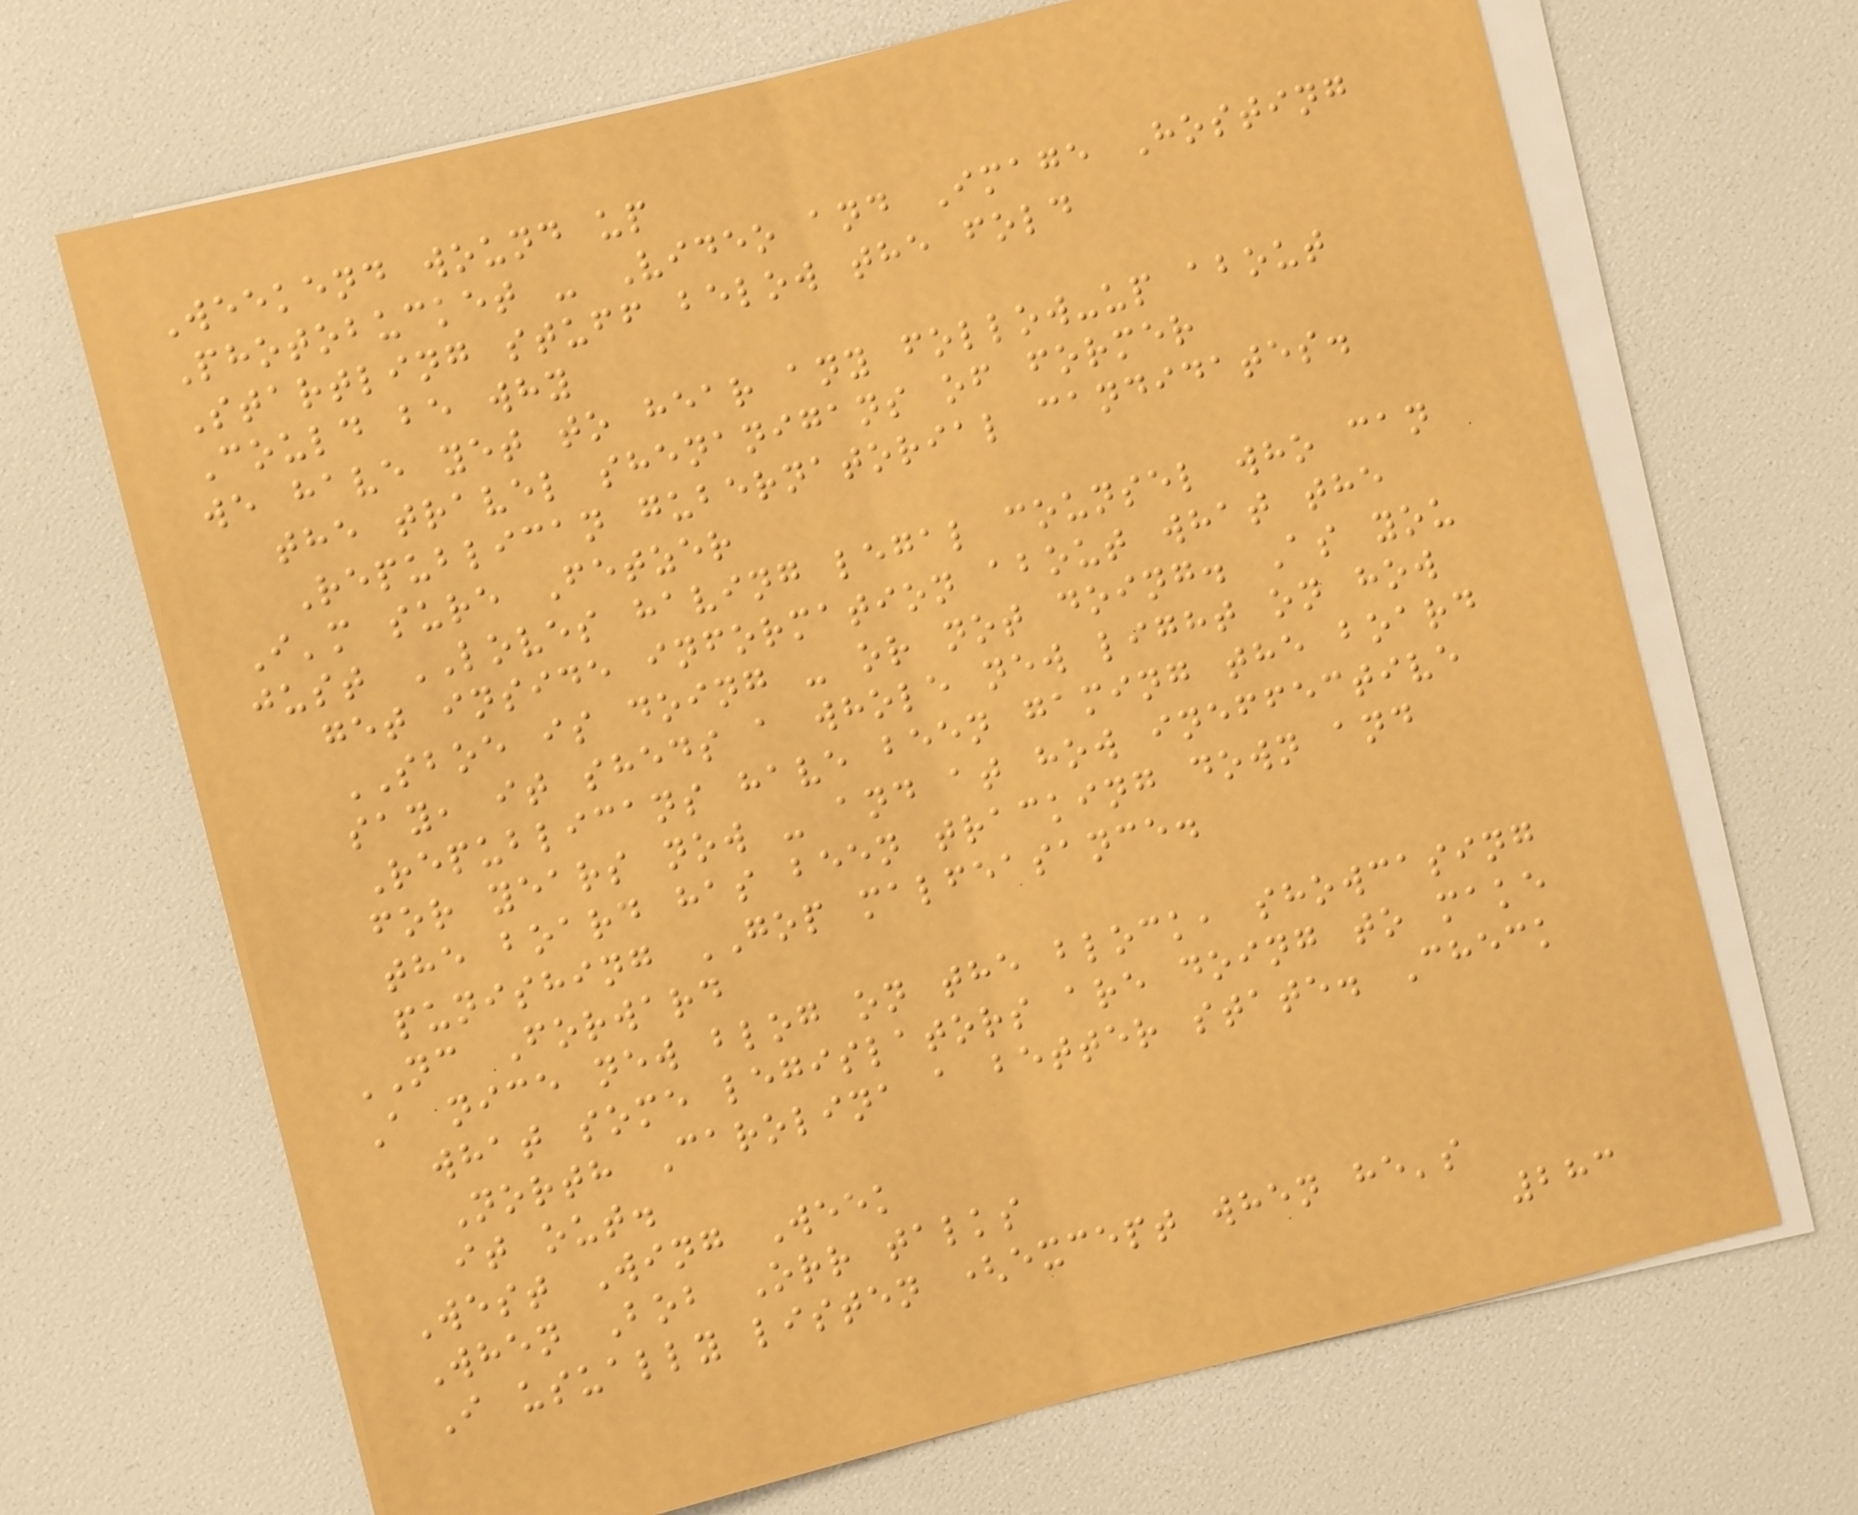Weekend wound up
Photobucket - Video and Image Hosting
Startling stuff below the fold
Could be why
we have yet to hear any follow-up about
the travel shenanigans of former
Republican gubernatorial candidates.
I'm sure Fetzer
just LOVES having legal counsel who can
get inside information about what the
SBOE is doing - or not doing. As you
say, it sheds a whole new light on how
Republicans have been gaming the board
for years now - and at how ineffective
the board has been tracking down and
punishing GOP malfeasance.
NC Forward
A nice new blog on the block, showcasing
what some legislators are doing to make
North Carolina a better state. Check
it out.
West Wing Week
When Bob Orr talks
I usually listen (except when he's
283
